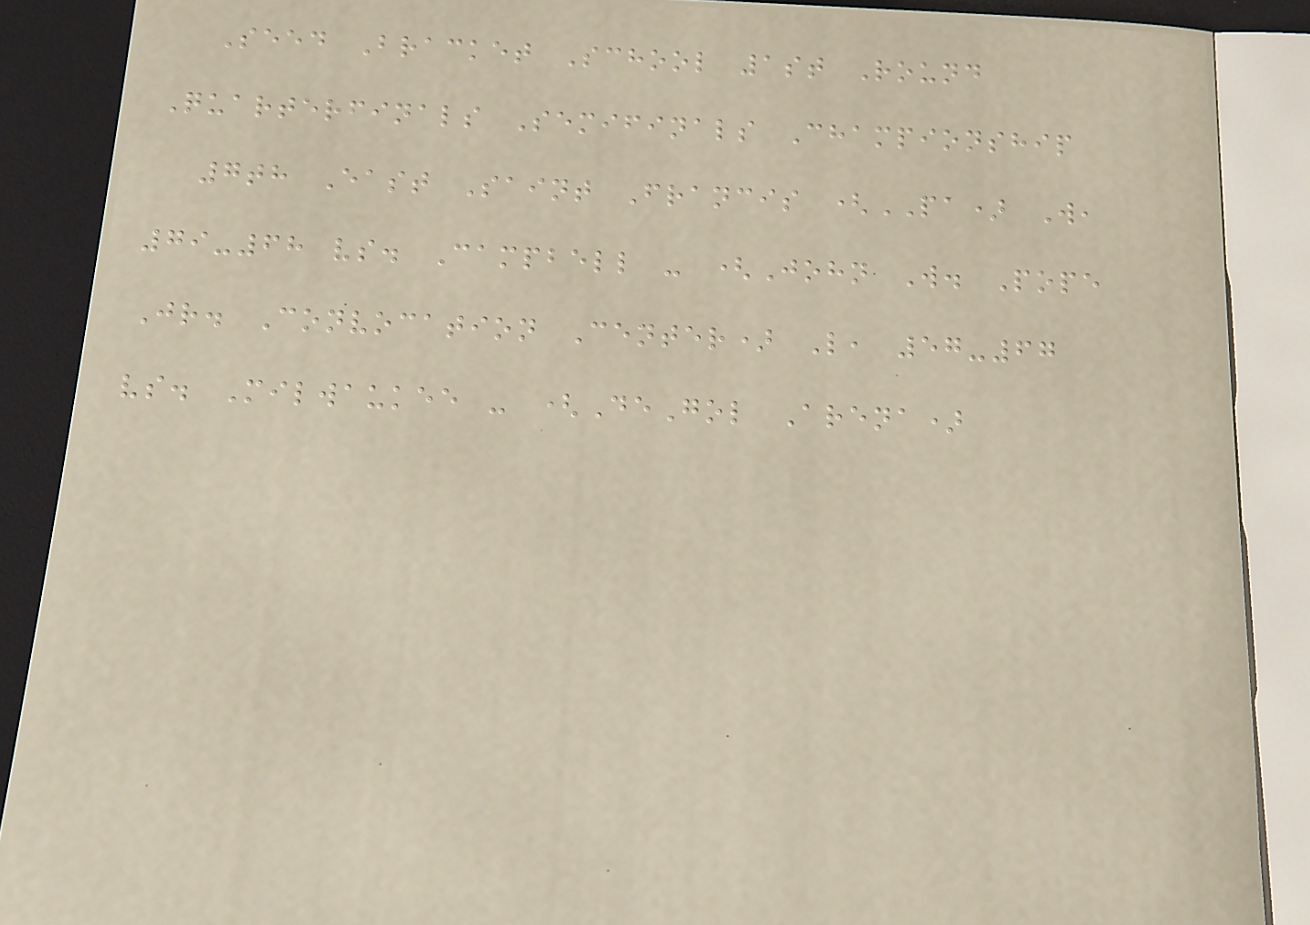Seed Bracket School 1st Round
Quarterfinals Semifinals Championship
7th East Saint Francis (PA) W,
79-68 vs. Campbell - (John W. Pope
Jr. Convocation Center) L, 57-67
vs. Milwaukee - (DeGol Arena)
